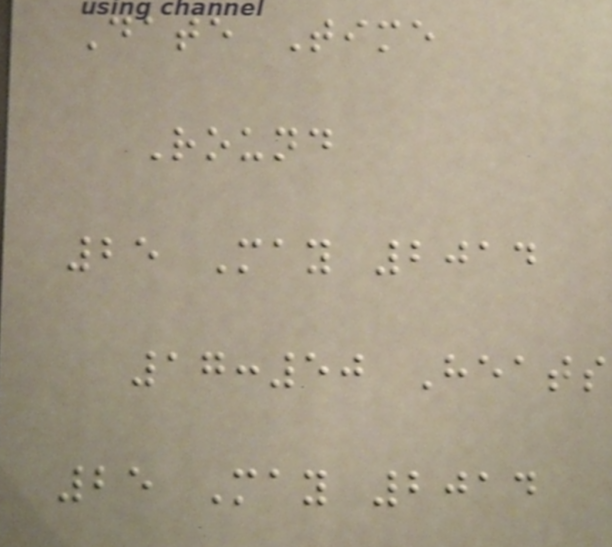Date Time
Round
25 May 2014
17:50 Heats
25 May 2014
